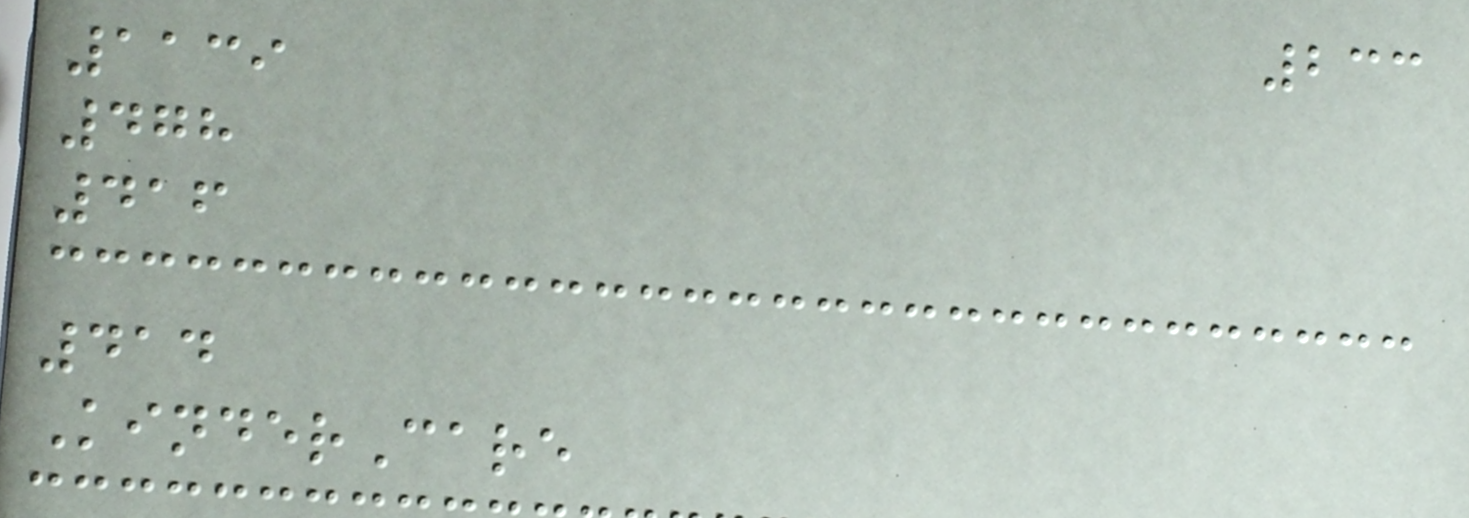233
1139
478
416
414
KinderCare
